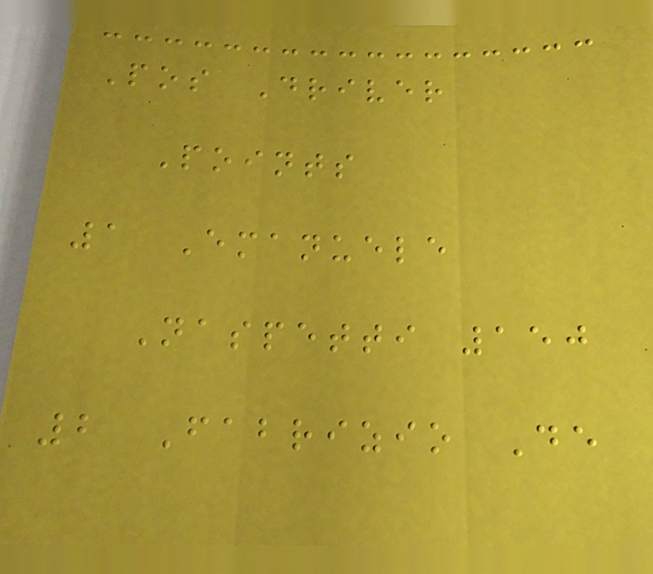Pos Driver
Points
1 Emanuele
Naspetti 150
2 Fabrizio De
